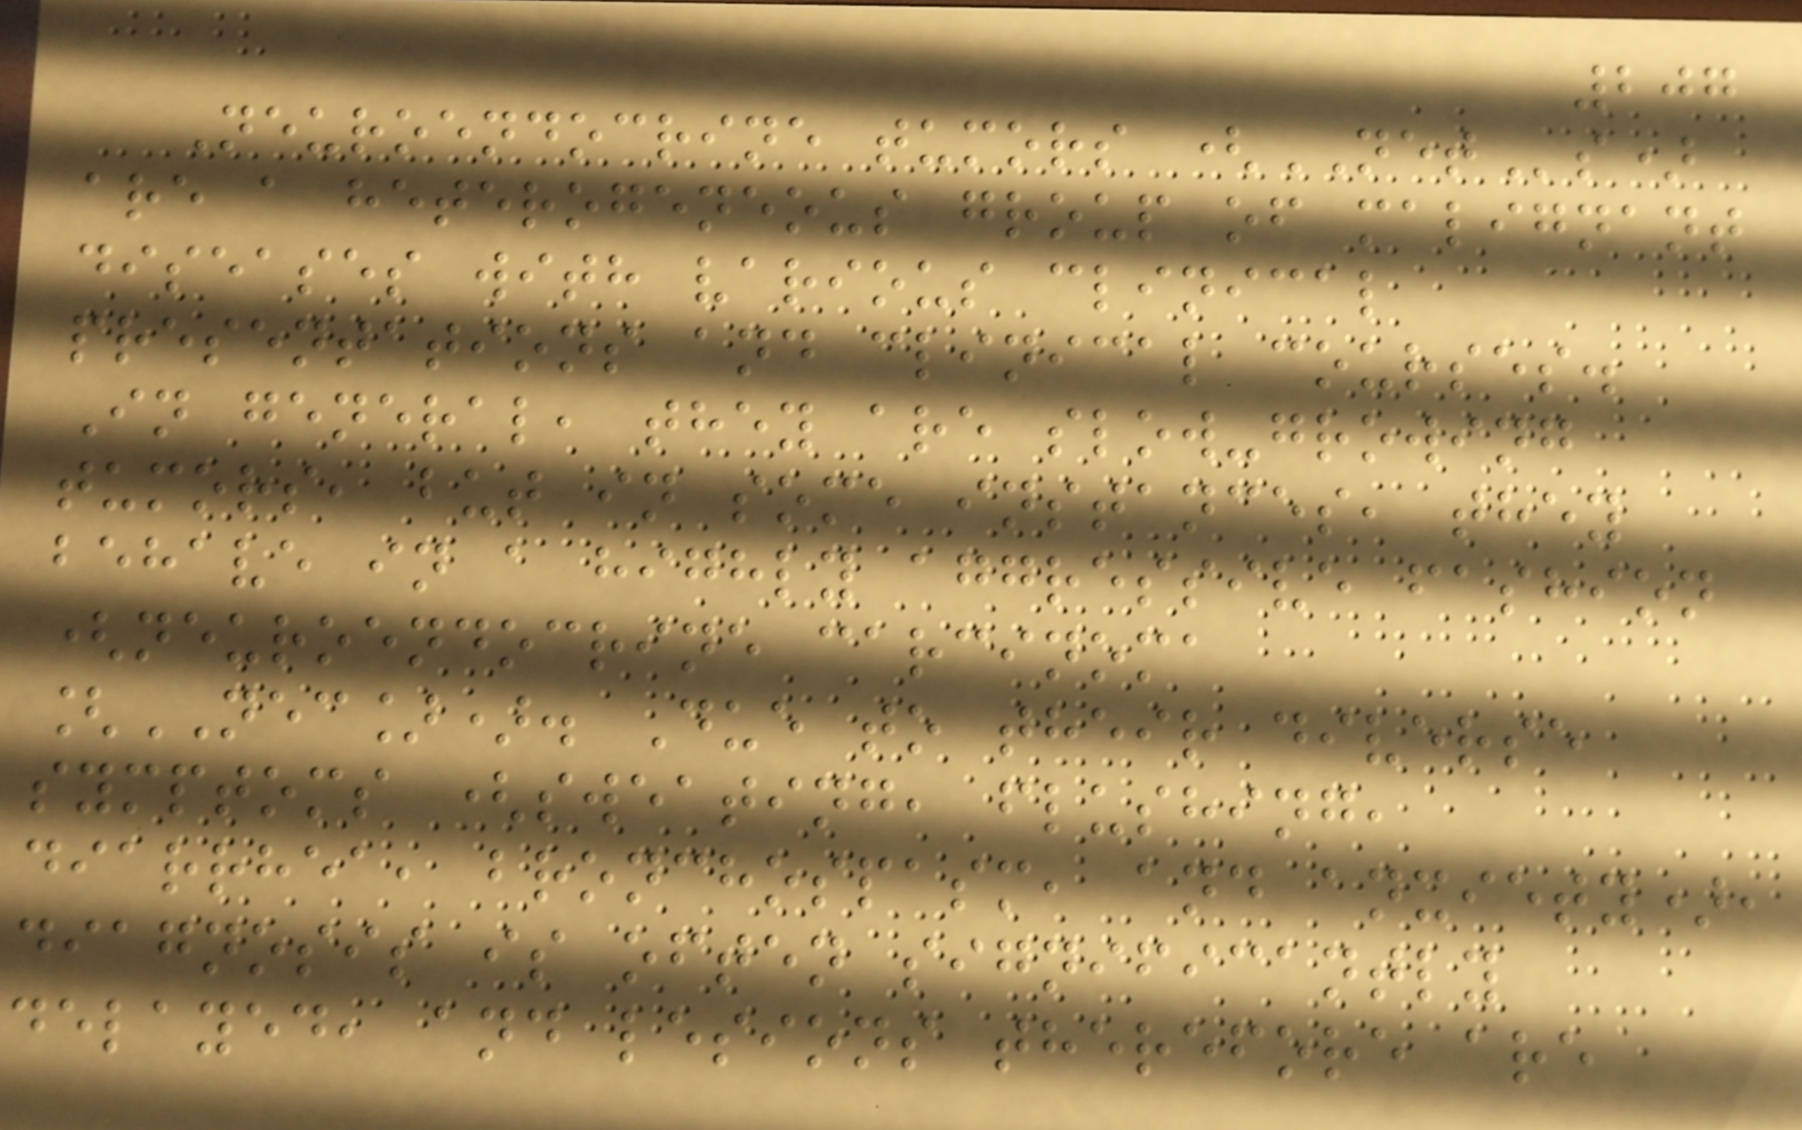207
Neuroendocrine tumors (NETs)
are a heterogeneous group of malignant
diseases with various clinical
presentations and clinical courses.
In general, they are slow-growing
tumors, but in some instances, they
behave in a highly aggressive fashion
(neuroendocrine carcinoma
[NEC]). Due to their diverse
symptoms (sweating, flushing,
diarrhea, bronchospasm, and anxiety),
diagnosis is often significantly
delayed, and lesions therefore are
